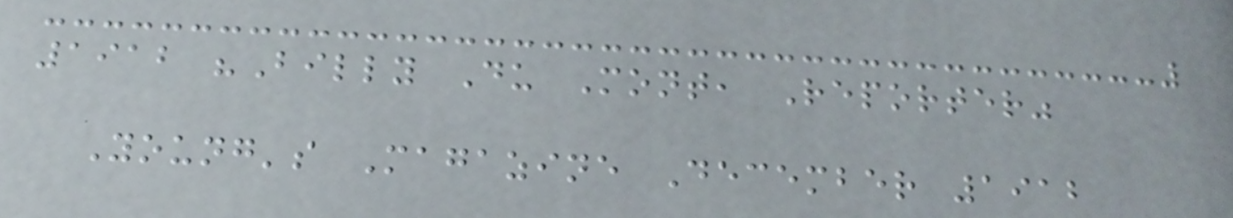1912 "Billy Du Mont, Reporter"
Young's Magazine December 1912
